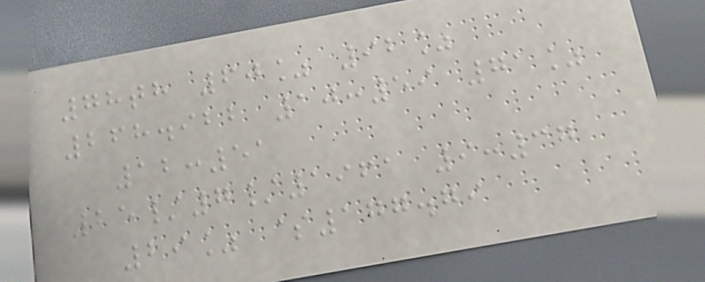78th 60% 92%
268.922 10:59 71%
12:51
25/7/1961 9:37
29% $177.79
